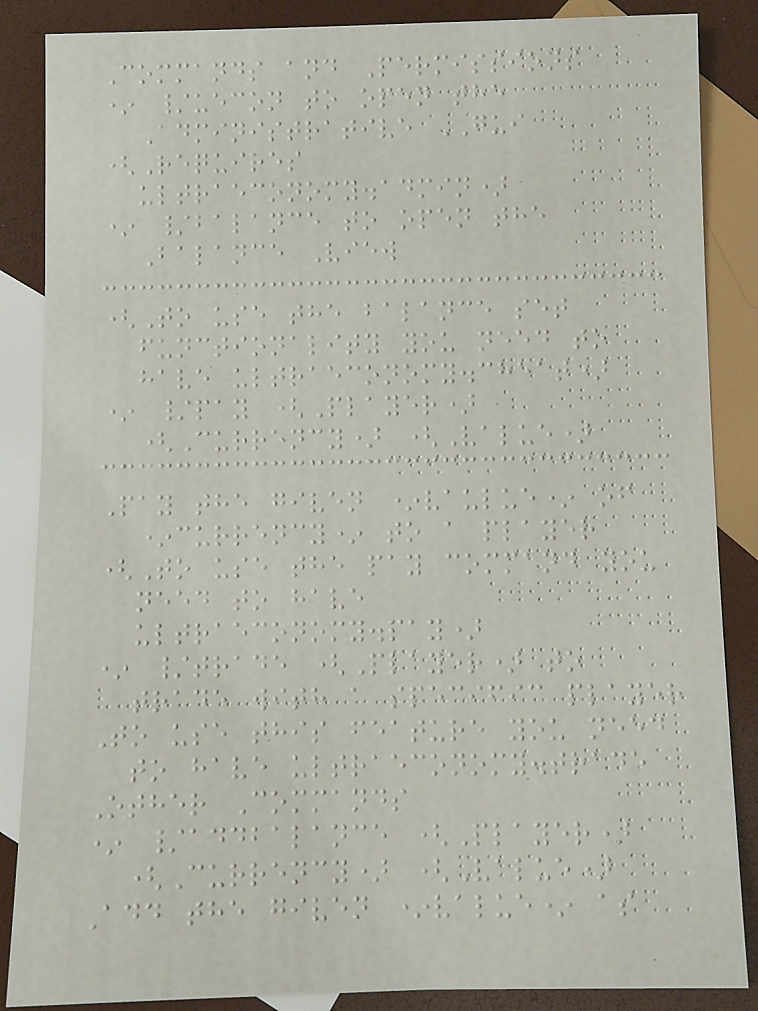Commands and Permissions
* /uecon to open the
Administrative GUI
(Requires
ultraeconomy.admin)
* /balance to open the
Balance View
(To use the balance set
functionality you need to
have ultraeconomy.cheat)
* /pay (Player)
(Currency) (Value)
Pay the given *vaulue* of
*currency* to a player
(To use the pay command you
need to have
ultraeconomy.pay)
* /trade (Player) to
trade with a specific player
To use this feature you need
to have ultraeconomy.trade
Other Commands
* /addbalance (Player)
(Currency) (Value)
Add the given *value* as
